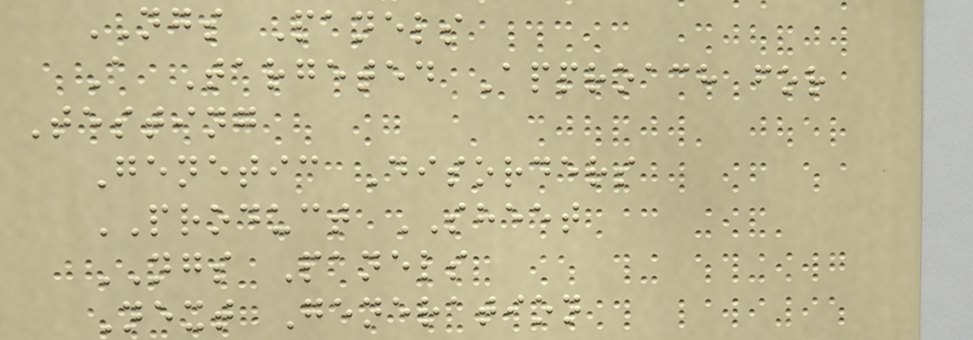NGS Panels
A Targeted Approach for
Testing
Genetic Disorders
PRODUCT SHEET
NGS Panels
Next Generation
